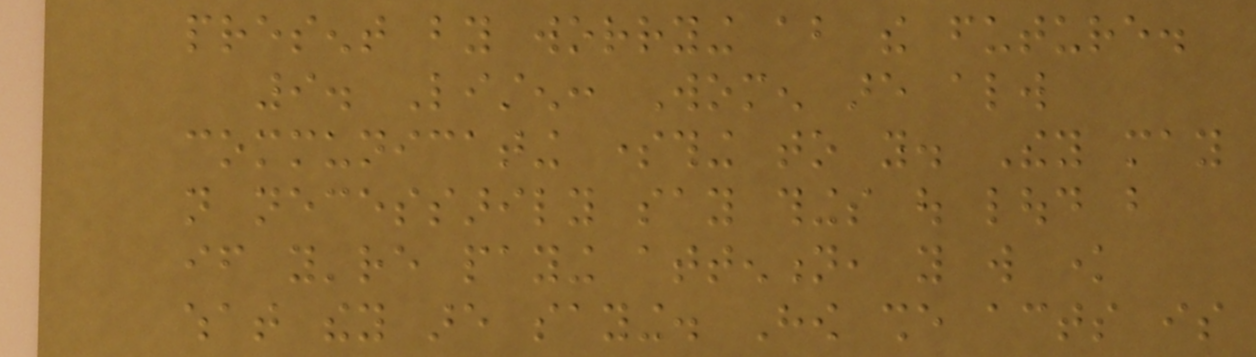present by worrying about the future.
9. Listen: Women are always
communicating something to you. They may
not necessarily say things out loud but
if you're paying attention, you will know
what they are saying. How she acts is
